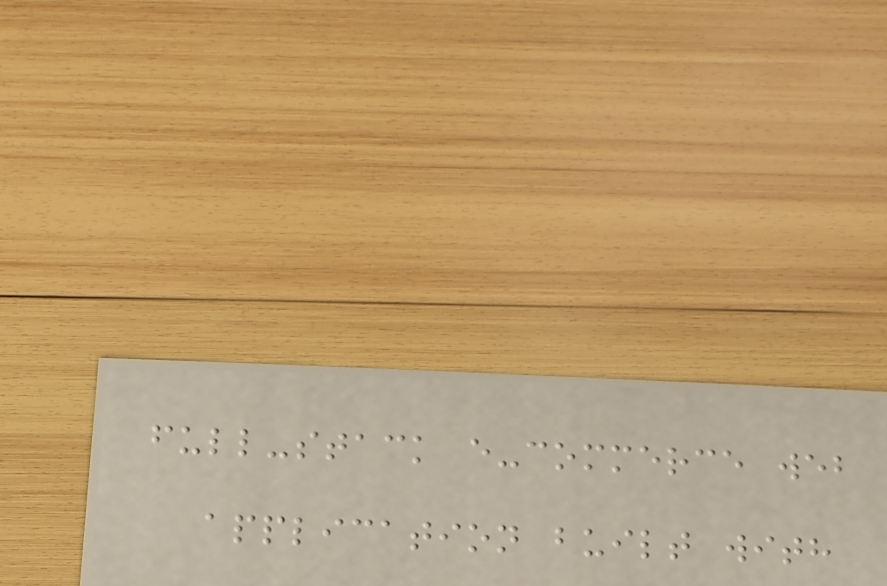full-stack e-commerce web
application built with
